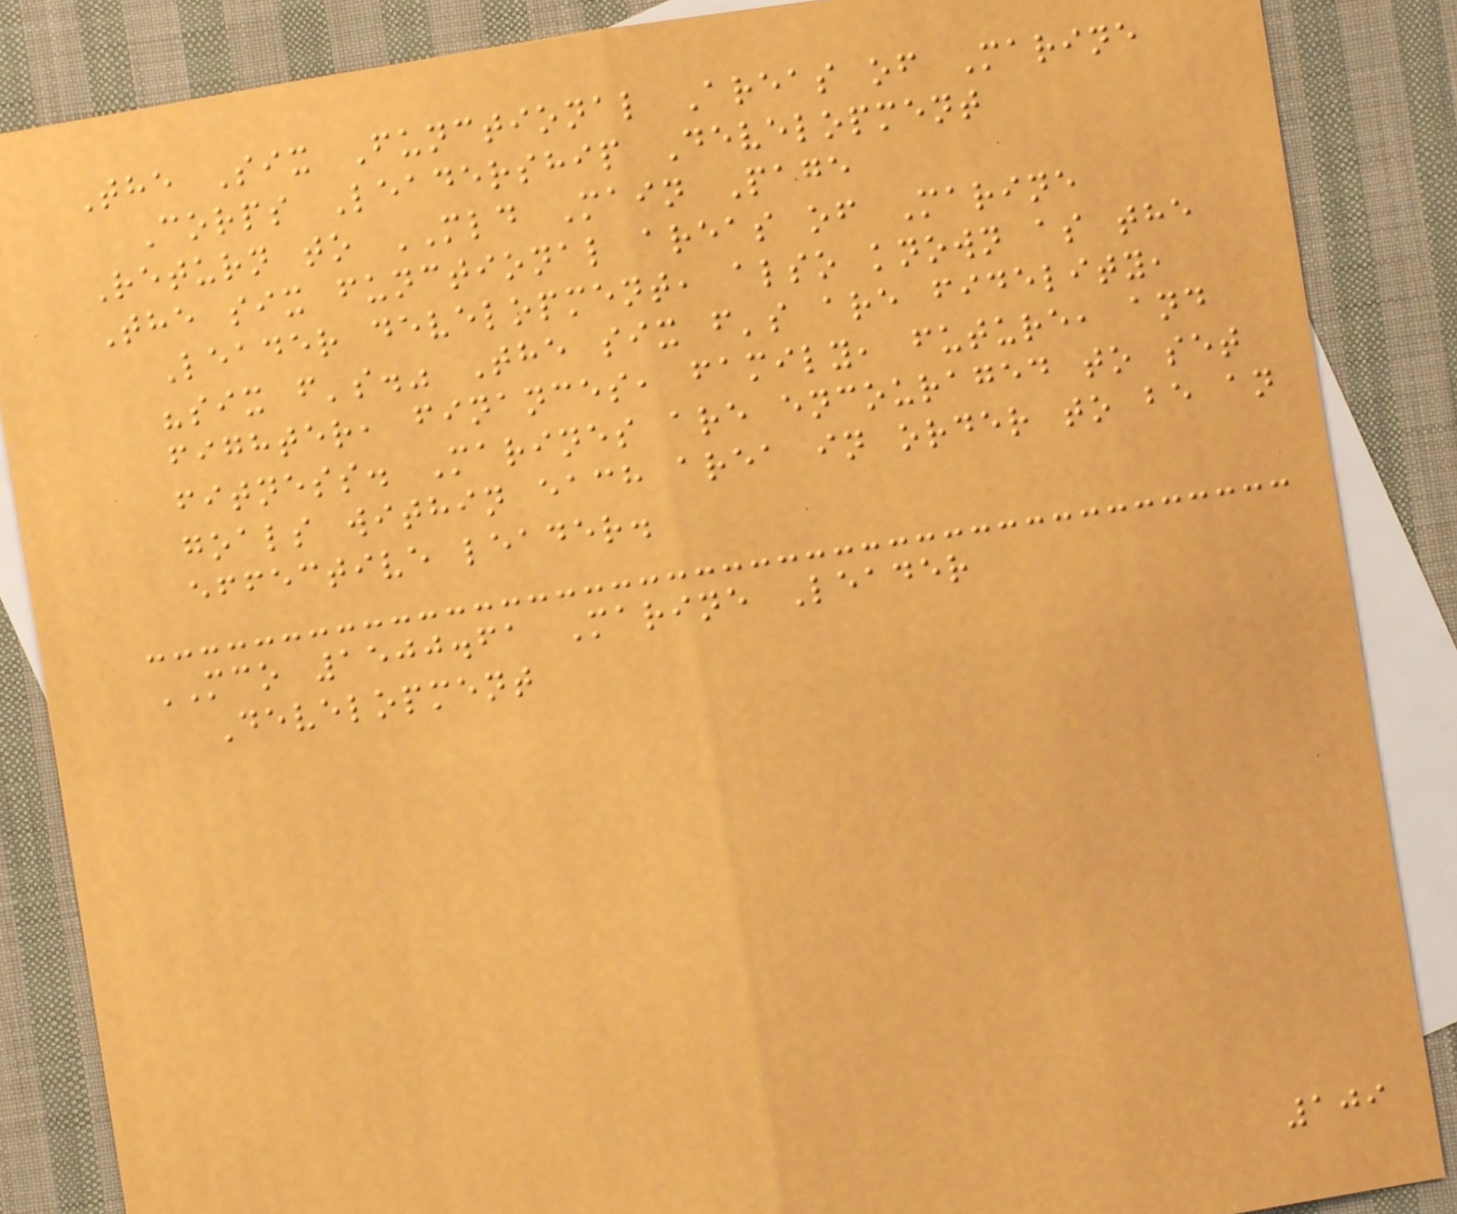The Six Functional Areas of Marine
Corps Leadership Development
Return to MLD Main Page
The six functional areas of Marine
Leader development, also known as the
"six f's." The six f's are fidelity,
fighter, finances, family, future, and
fitness. Marines are encouraged to set
goals within each area in order to be an
effective leader.
MCO 1500.61 Marine Leader
Development
109
